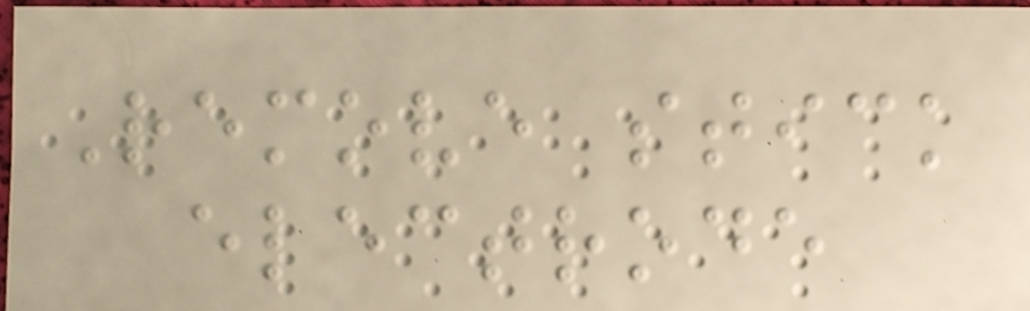Remove stick
electrode
